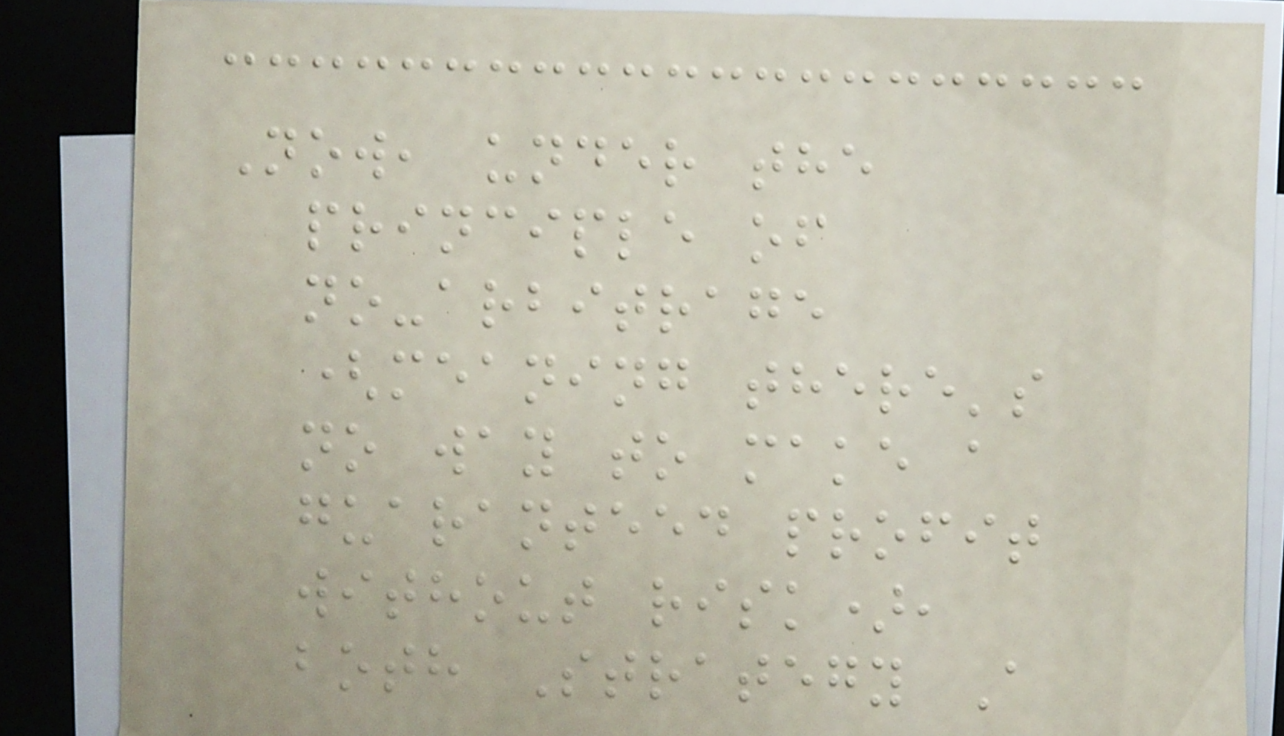Now, under the
principle of
no-arbitrage
(meaning there's
no way to make a
guaranteed profit
without risk),
both Strategy A
